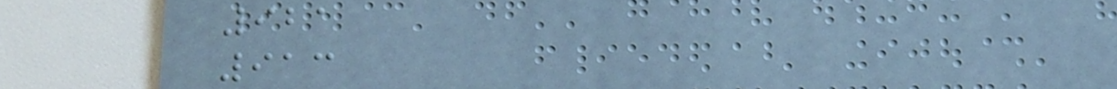921
913
